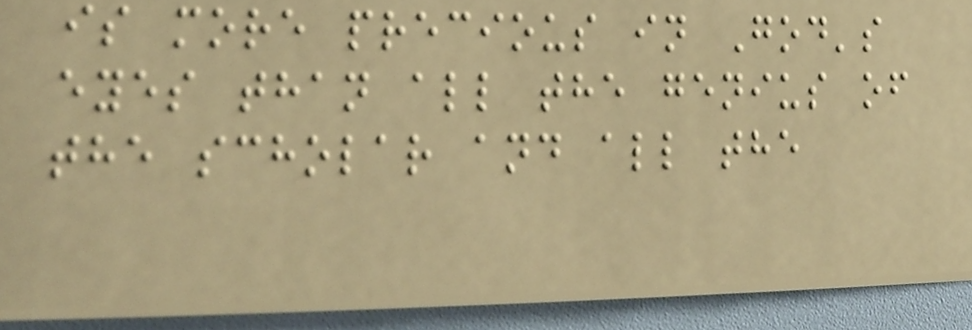is more precious in God's
eyes than all the genius of
the scholar and all the
